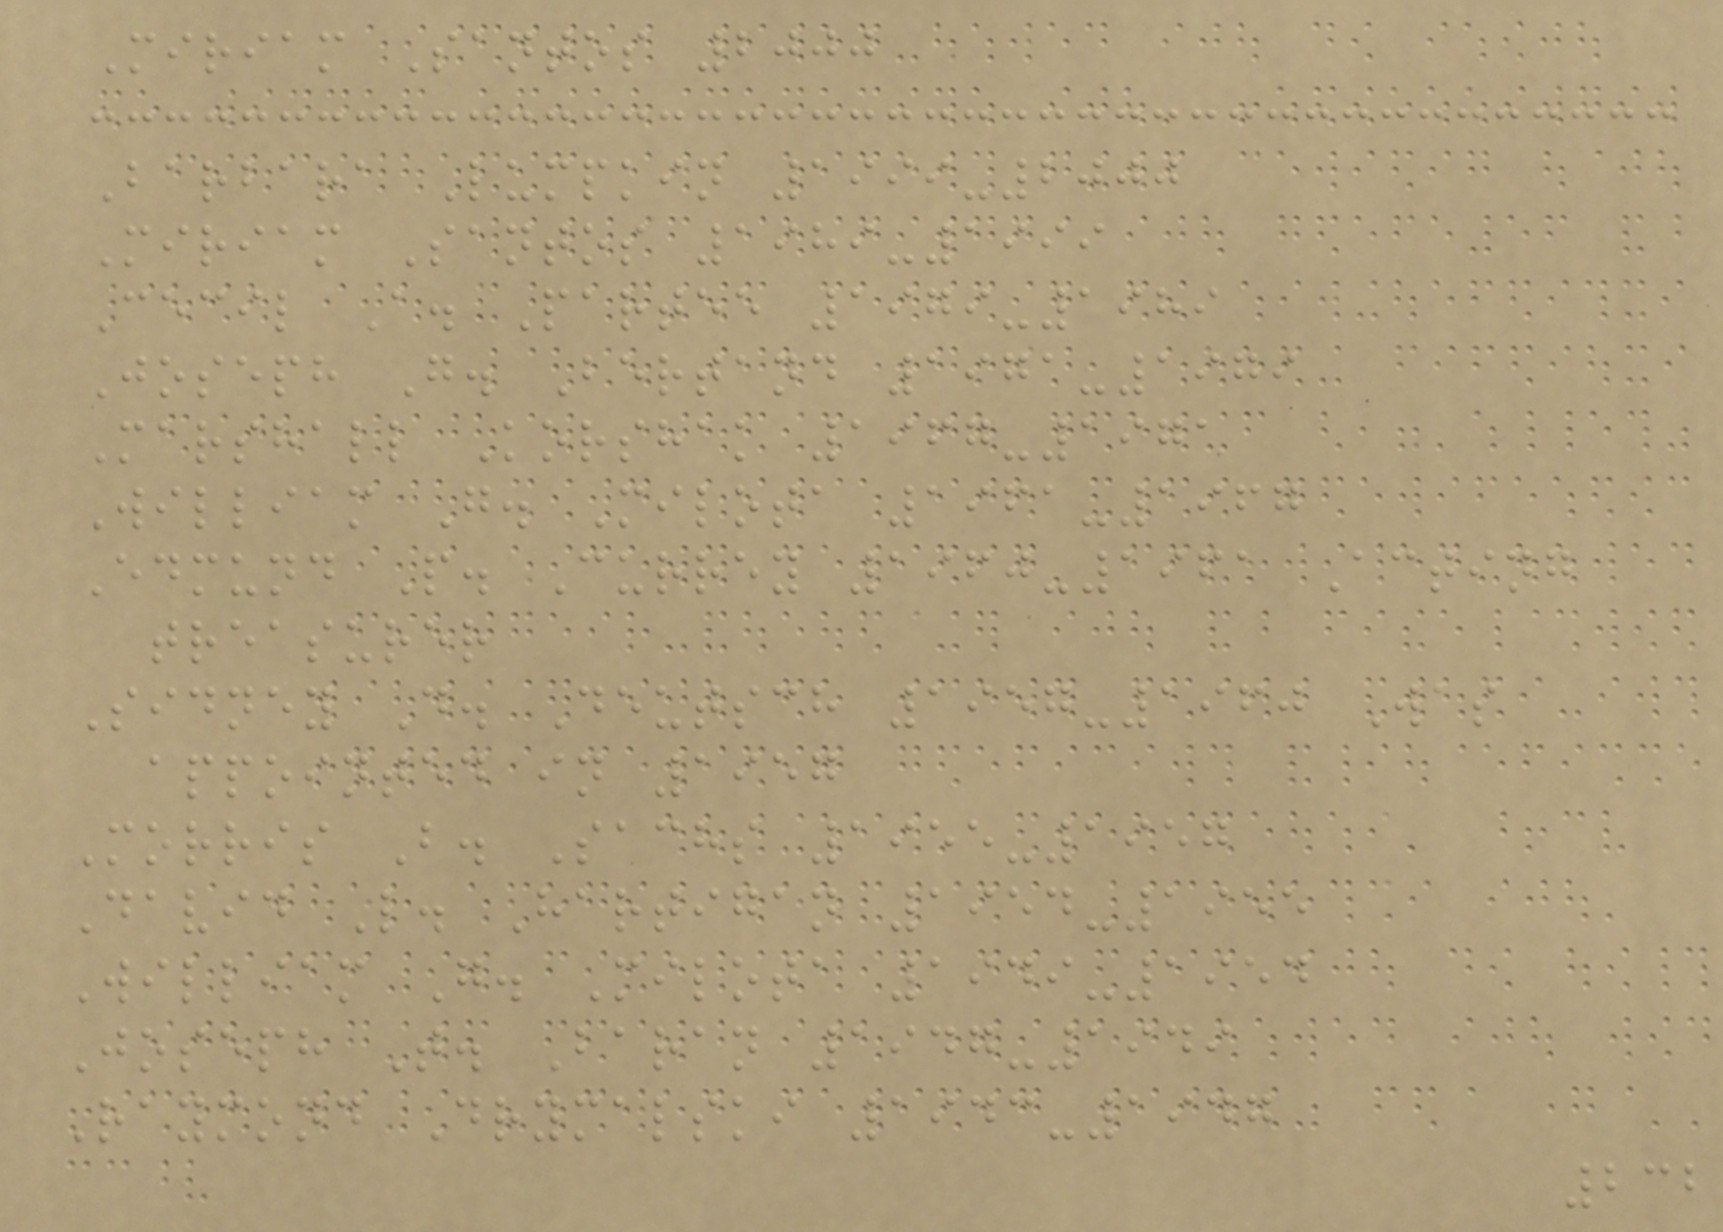Miriam Santos 2000
Barbara Lumpkin 1999-2000
Miriam Santos 1989-1999
Cecil A. Partee 1979-1989
Joseph G. Bertand 1971-1979
Marshall Korshak 1967-1971
William G. Milota 1961-1967
Edmund P. Currey 1960-1961 Acting
treasurer
Sidney D. Deutsch 1957-1960 Was
appointed in 1957
Morris B. Sachs 1955-1957
David L. Hartigan 1954-1955
William G. Milota 1949-1954
Joseph T. Baran 1947-1949
Raymond Drymalski 1943-1947
232
